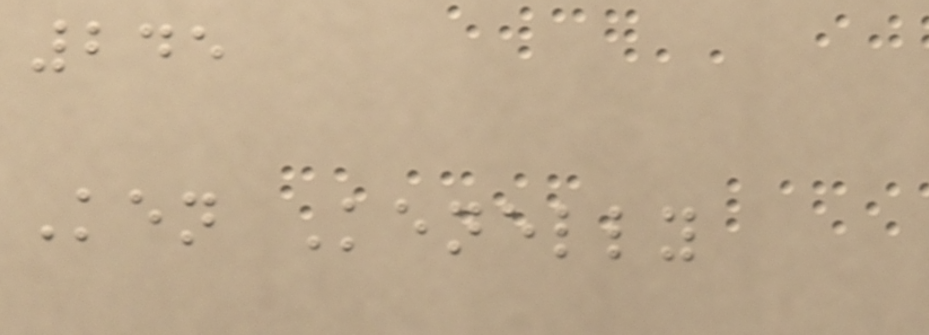245
Ken Kenelly
